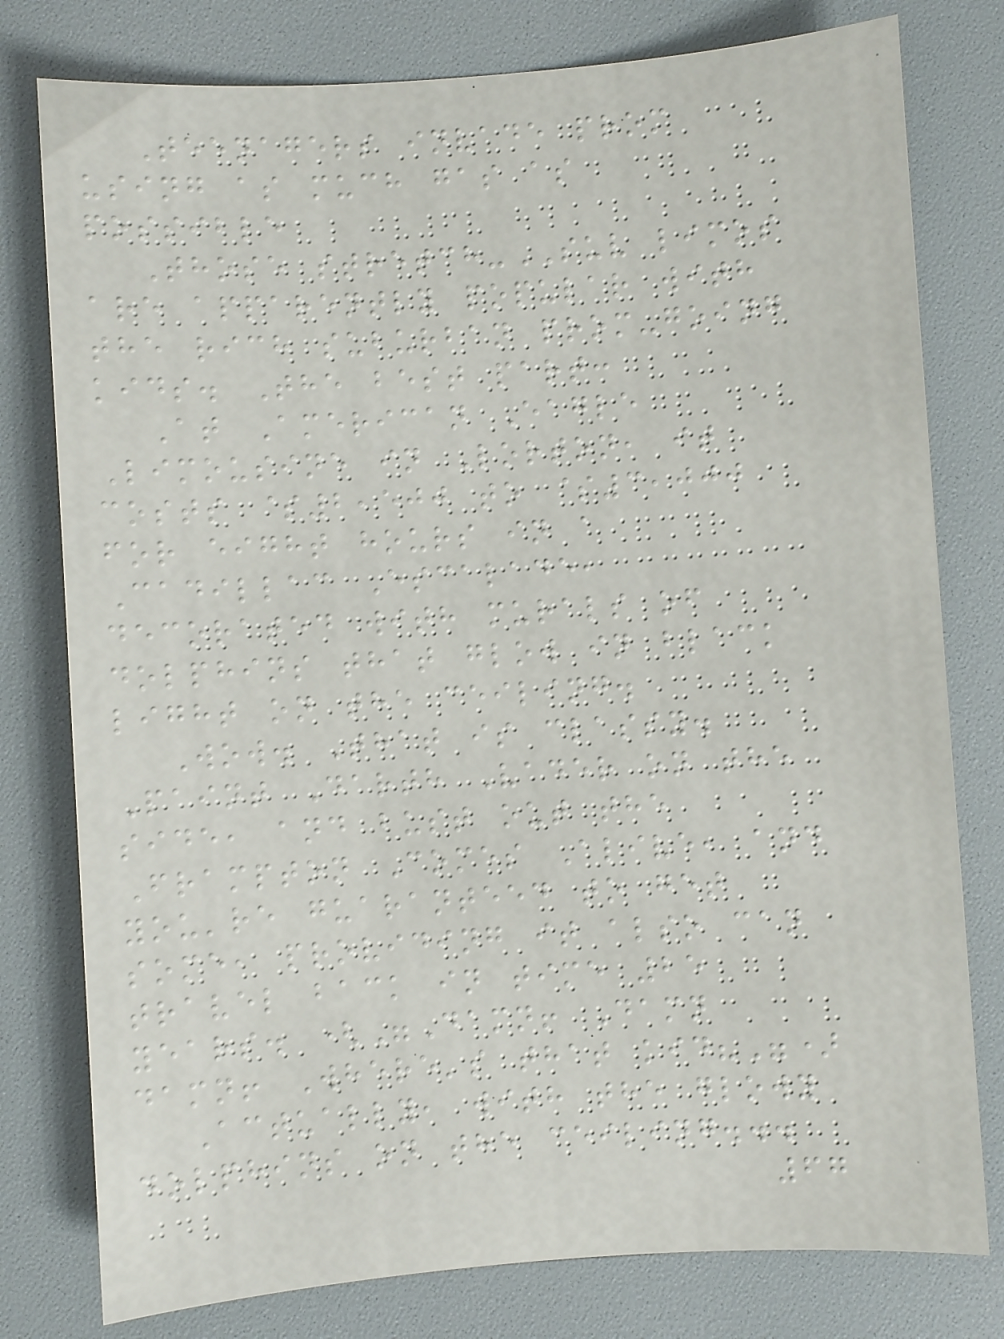Teenagers invade prom
using as much gas as
possible
Those stretch-SUV limos
are apparently popular with
the rich suburban prom-going
kids. The best part:
At American Eagle
Limousine in Lorton, it
costs $2,500 to $3,000
for eight hours in a
Cadillac Escalade,
decorated with murals of
dolphins that glow in black
light on the ceiling.
Wow. That is classy.
Paint Darth Vader on the
side, and bust out the
Frampton Comes Alive, and
you're guaranteed to get
some, providing it also can
travel back in time 25
years. ("Damn! Damn
damn! Where's that kid?")
Actually, with the glowy
dolphins on the ceiling...
67
